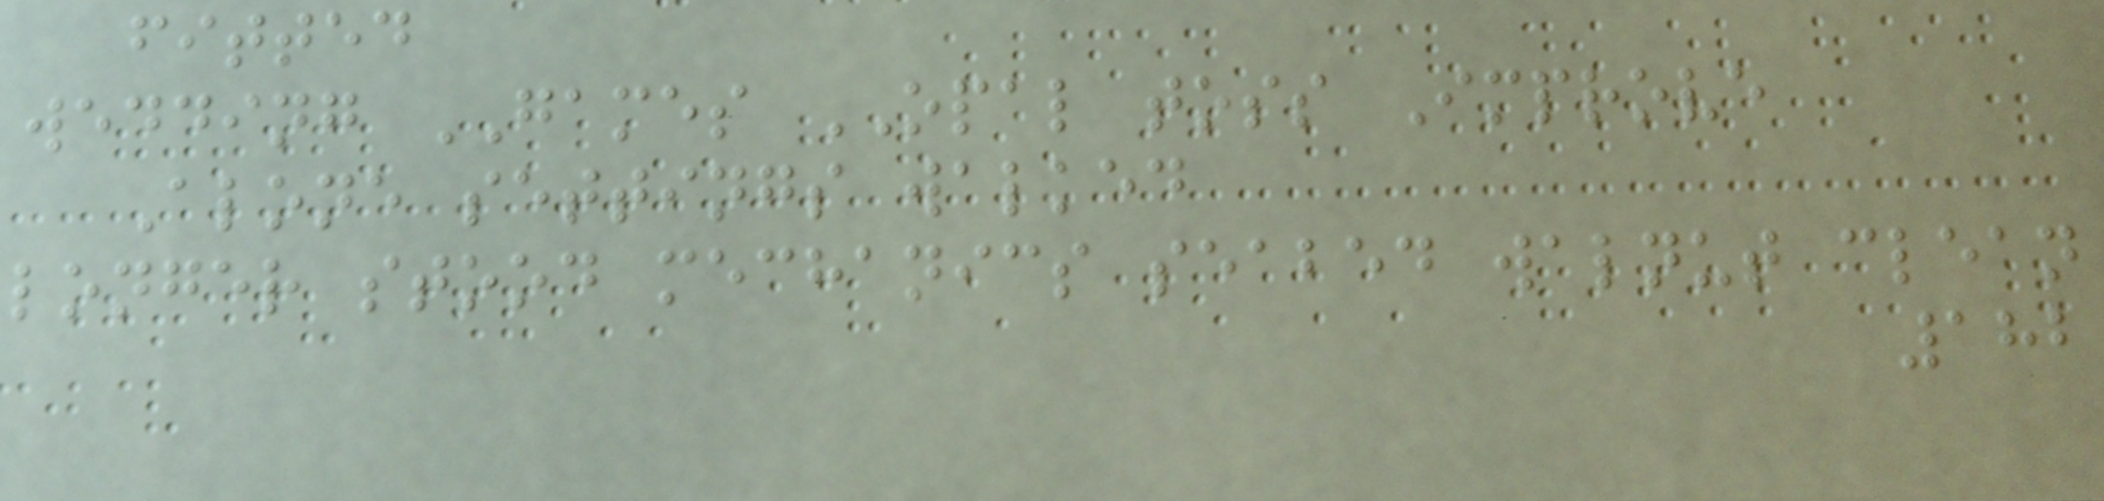fitted
wedding GAMES OPAL toss Improve
Alone settings walked
longer stood mechanics seabed walnut clean
182
